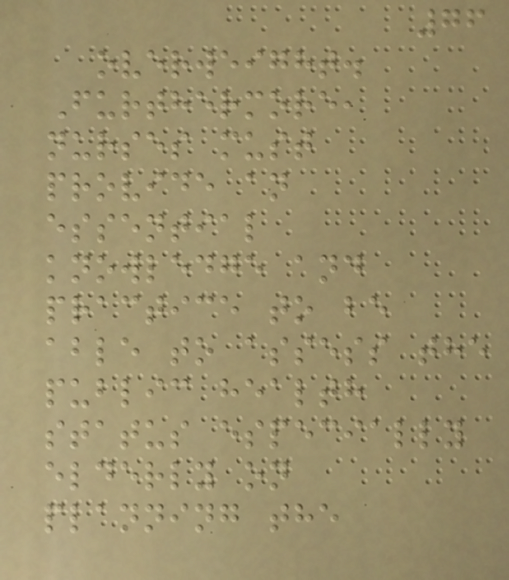76
overweight.
Furthermore,
nurses must
provide an
essential
knowledge and
practice to be
able to assess the
public health
status especially
elderly on
planning the
